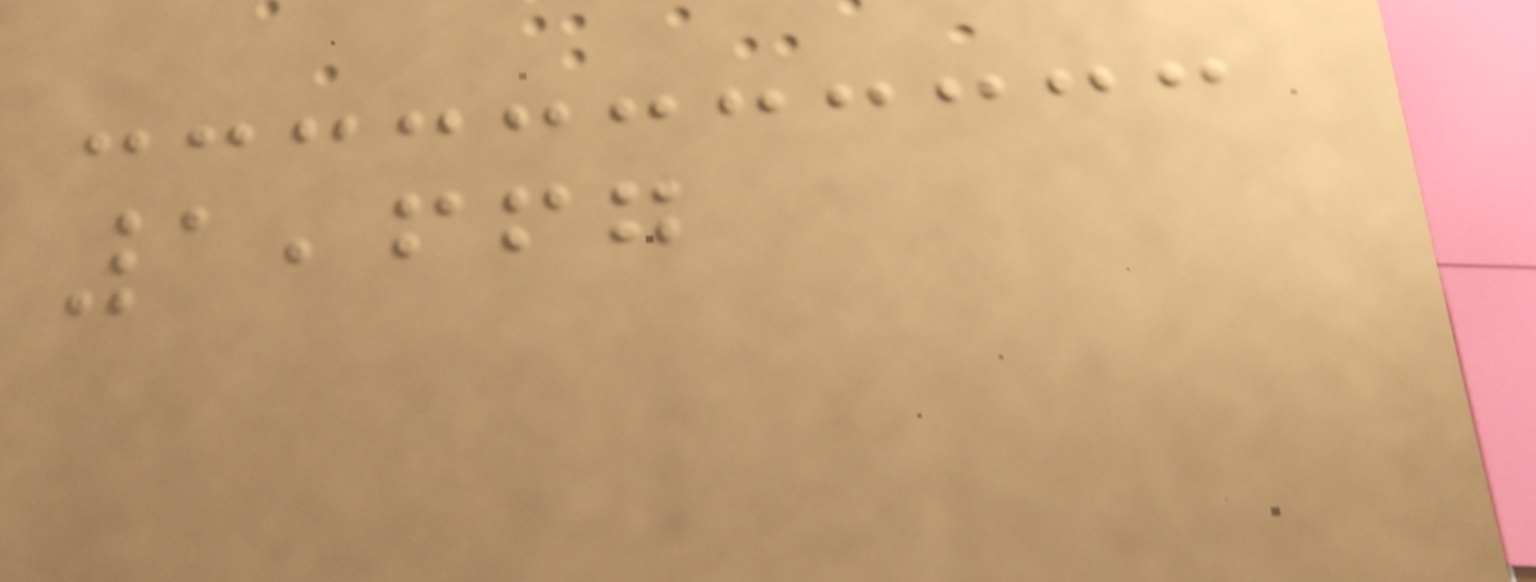1,667
